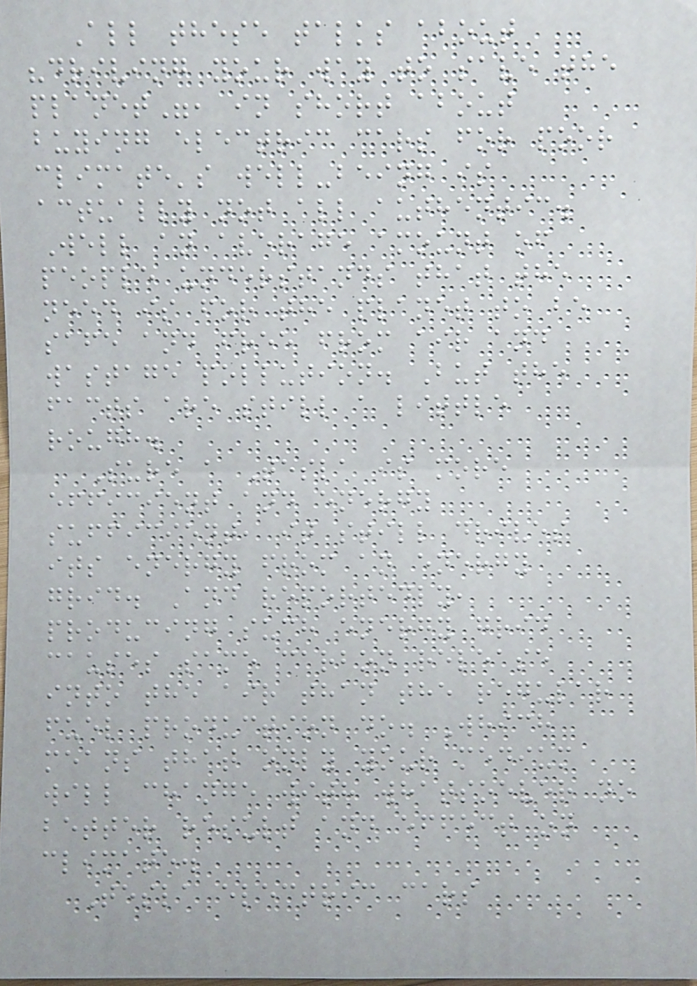All these talks about
"driving your way to save the
planet", in short about
buying electric cars for poor
climate's well-being is
actually not all authentic.
Well an average amount of
people understands that the
need is for the planet to be
safe and free from air and
wastage pollution. But the
facts are still a little
rough.
Sure a Tesla is more
efficient and energy
sufficient, it still drives
its energy from an energy
grid. And reportedly,
producing such energy grid
causes same carbon release
into the air than the regular
fuel production do. Which
means that only your medium
will change with whatsoever no
better result and effect on
climate.
Tesla electric cars
